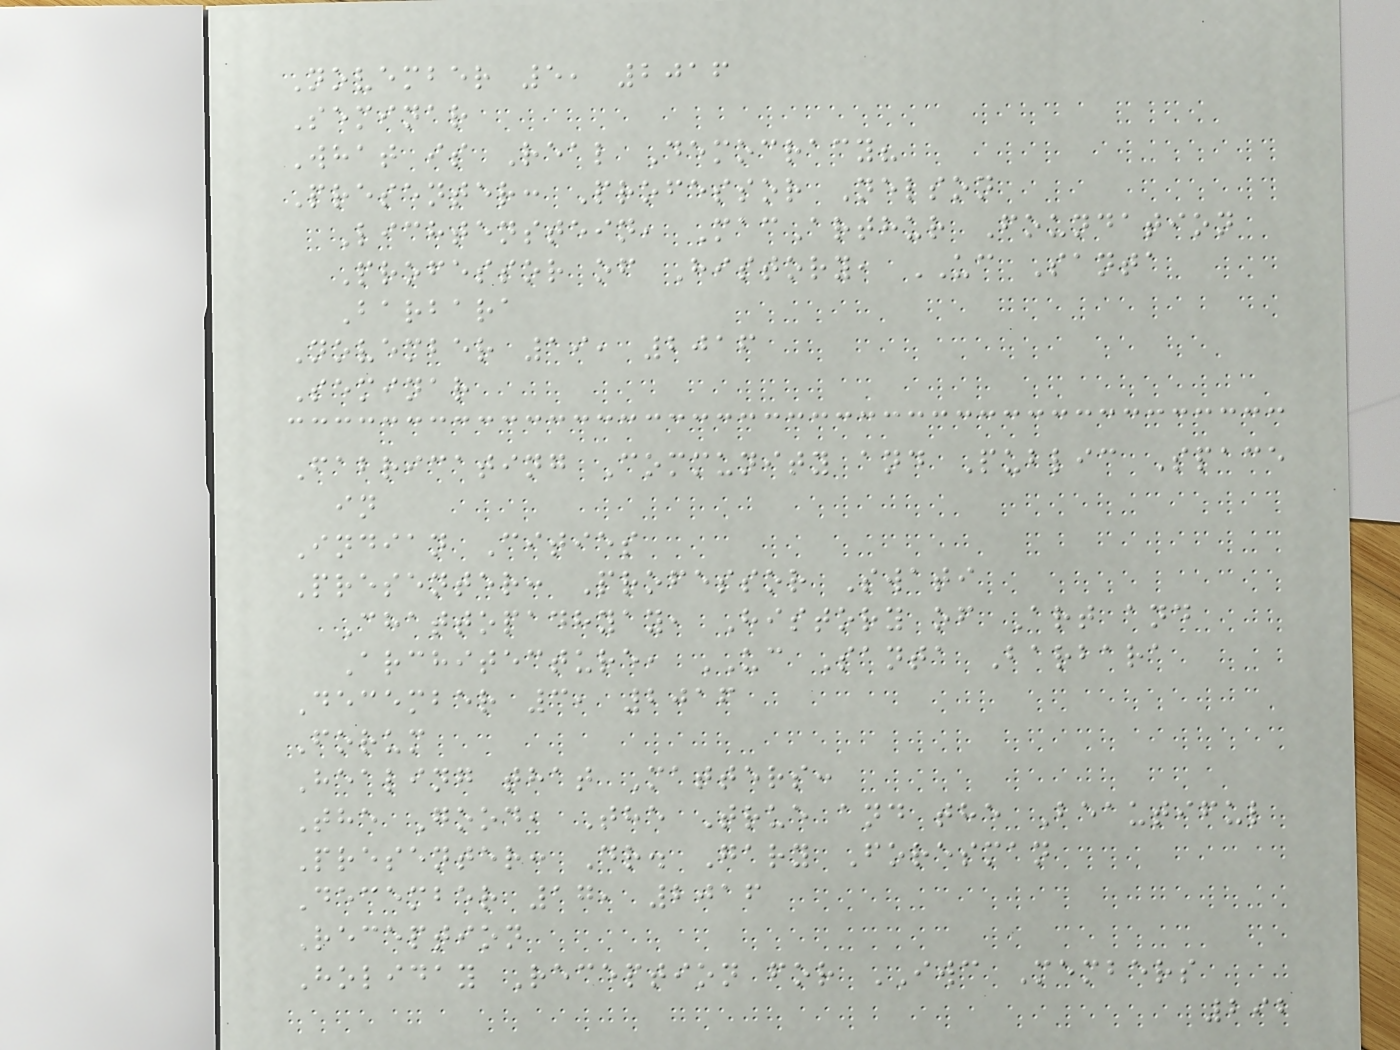November 5, 2016
Seminar
What is Real Democracy?
Presenter: Professor Nelson
Lichtenstein, MacArthur Foundation
Professor of History, UC Santa
Barbara
November 19, 2016
Seminar
Fabricating Community and Public Space
in
Indian Cities
Presenter: Professor Swati
Chattopadhyay, History of Art and
Architecture, UC Santa Barbara
December 3, 2016
Forum
Healing that Matters:
The Good, The True and the Beautiful
Presenter: Dr. Gary Foresman
December 17, 2016
Reception
Holiday Reception for IWC Members
292
